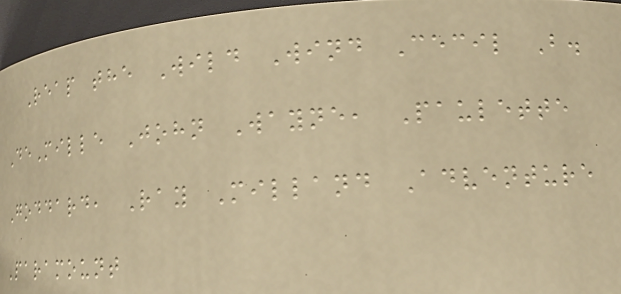Reap the Wild Wind Cecil B.
DeMille John Wayne, Paulette
Goddard, Ray Milland Adventure
Paramount
